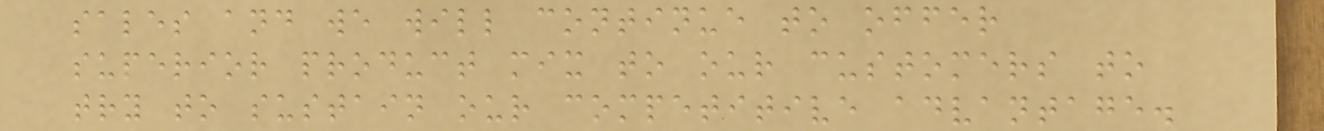sales and we will continue to offer
superior product mix to our customers to
try to sustain our competitive advantage.
